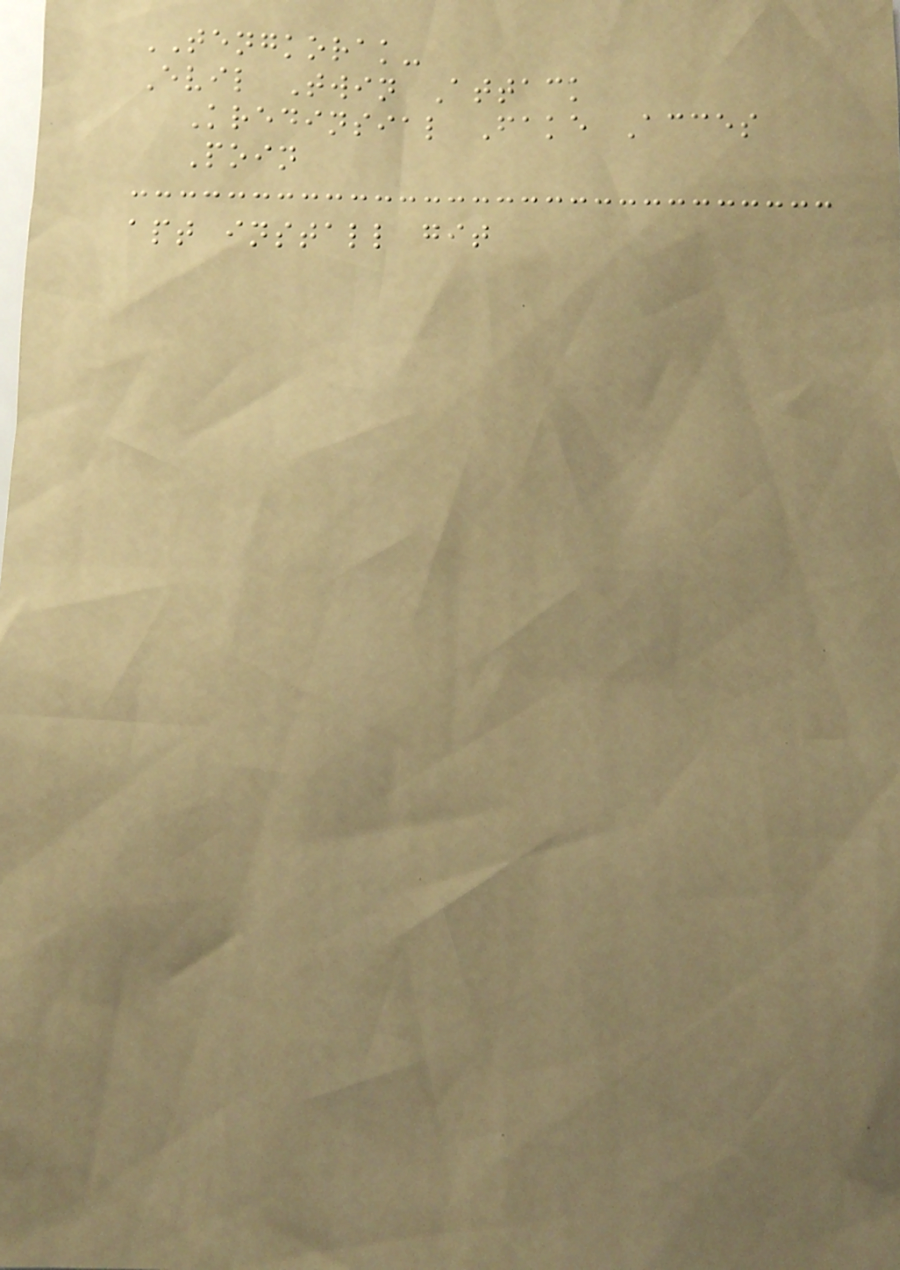TENGKORAK-
Evil Twin Attack
Kredinsial Fake Acces
Poin
apt install git
